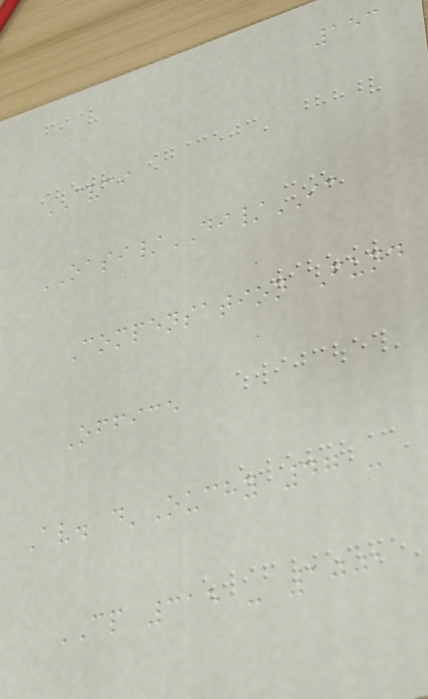153
CVCI
OASI/DI/IC
Compensation Fund
Office
Av. d'Ouchy 47 -
CP 315 - 1001
